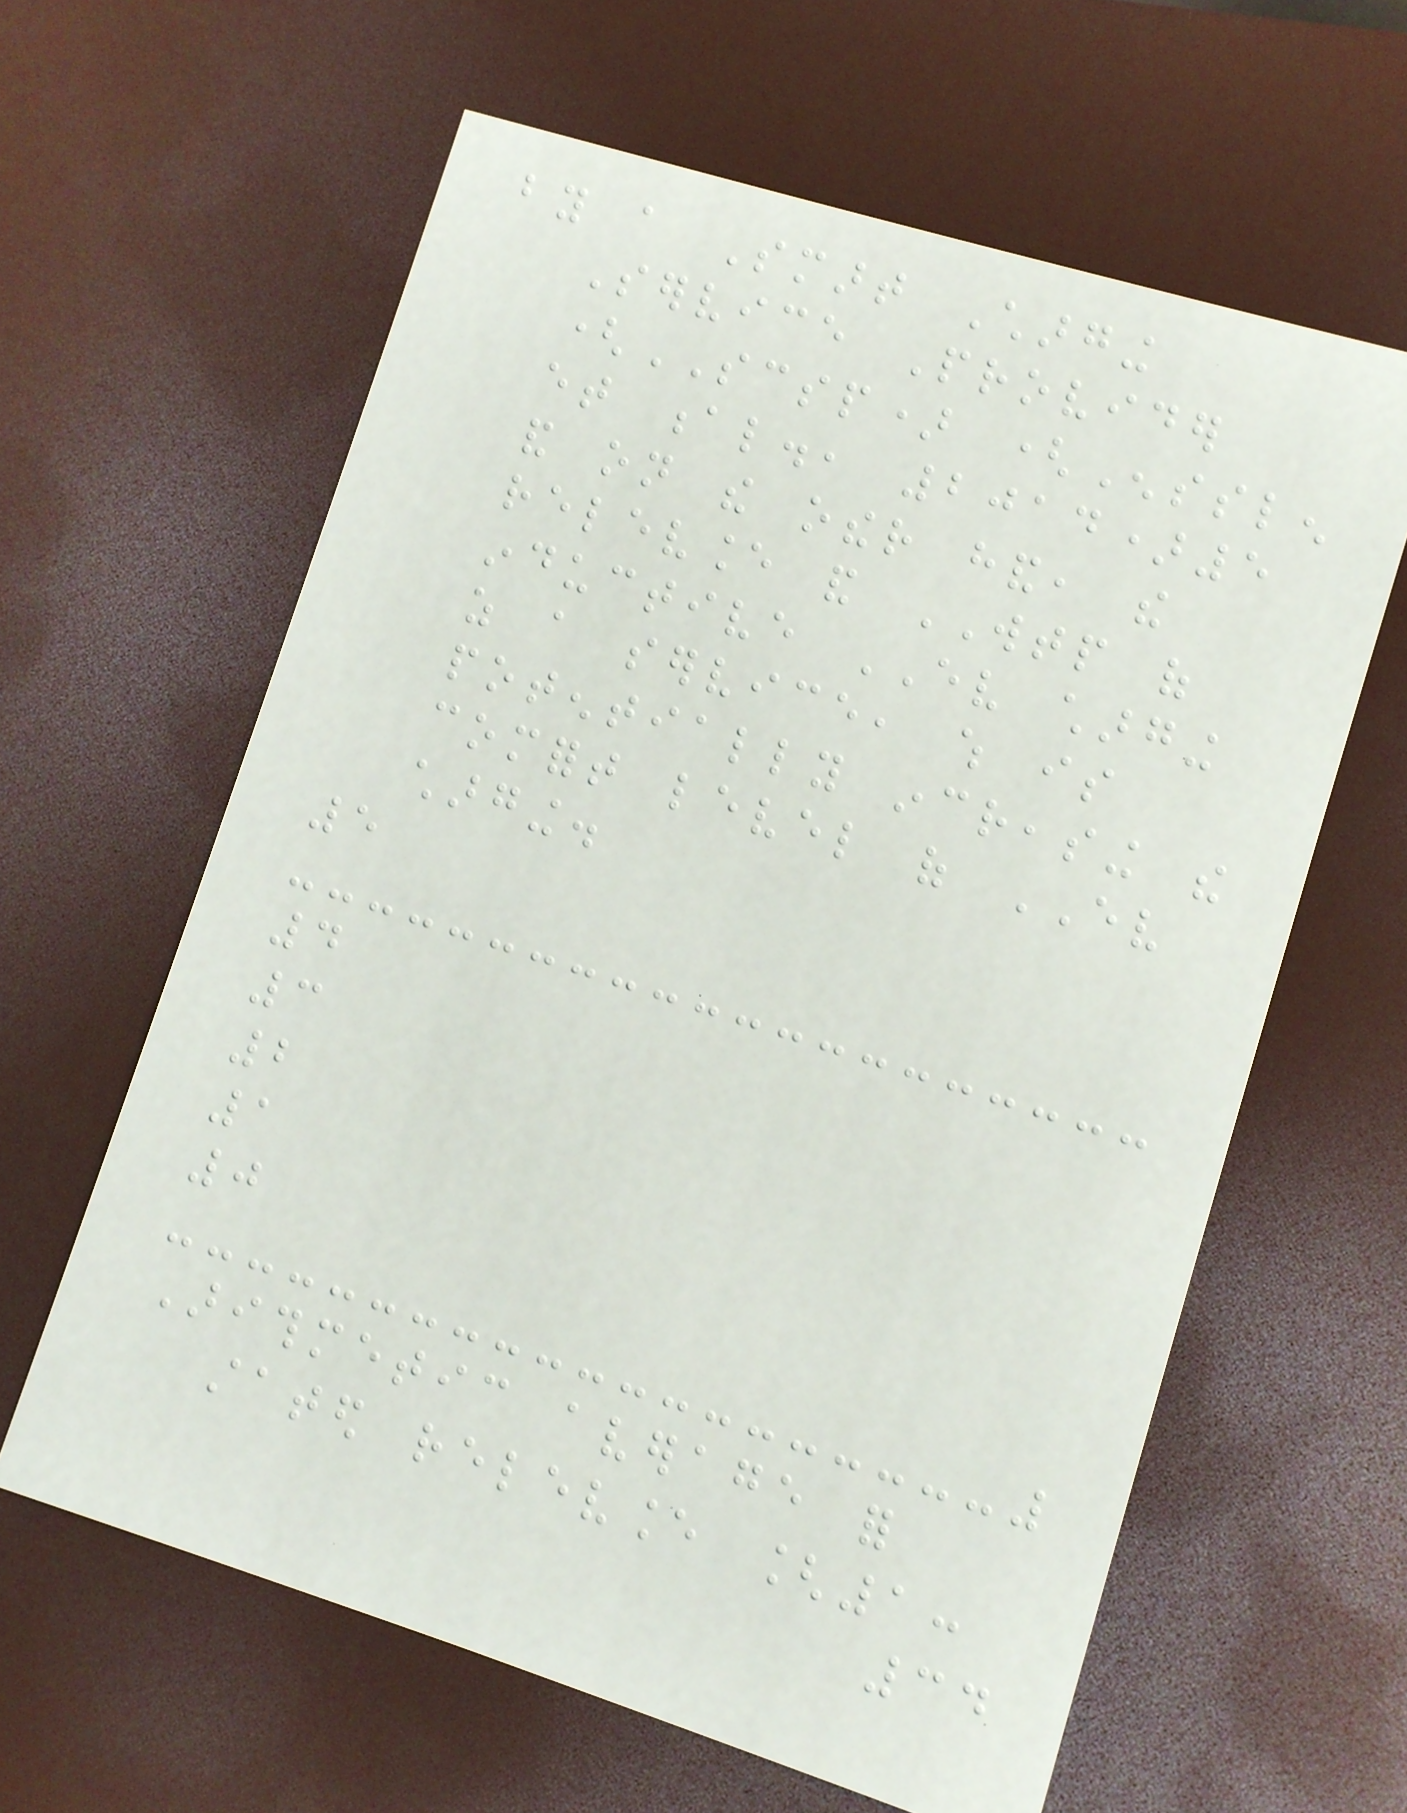by a Smart Charging
Service Provider
(SCSP) (Ensslen
et al., 2014)5
and on the other hand, the
relevance and WTP of
inductive EV charging
as a service, which is
potentially increasing the
comfort level of EV
charging.
5
4
3
2
1
0
Arithmetic average for
stated relevance [1:
34
